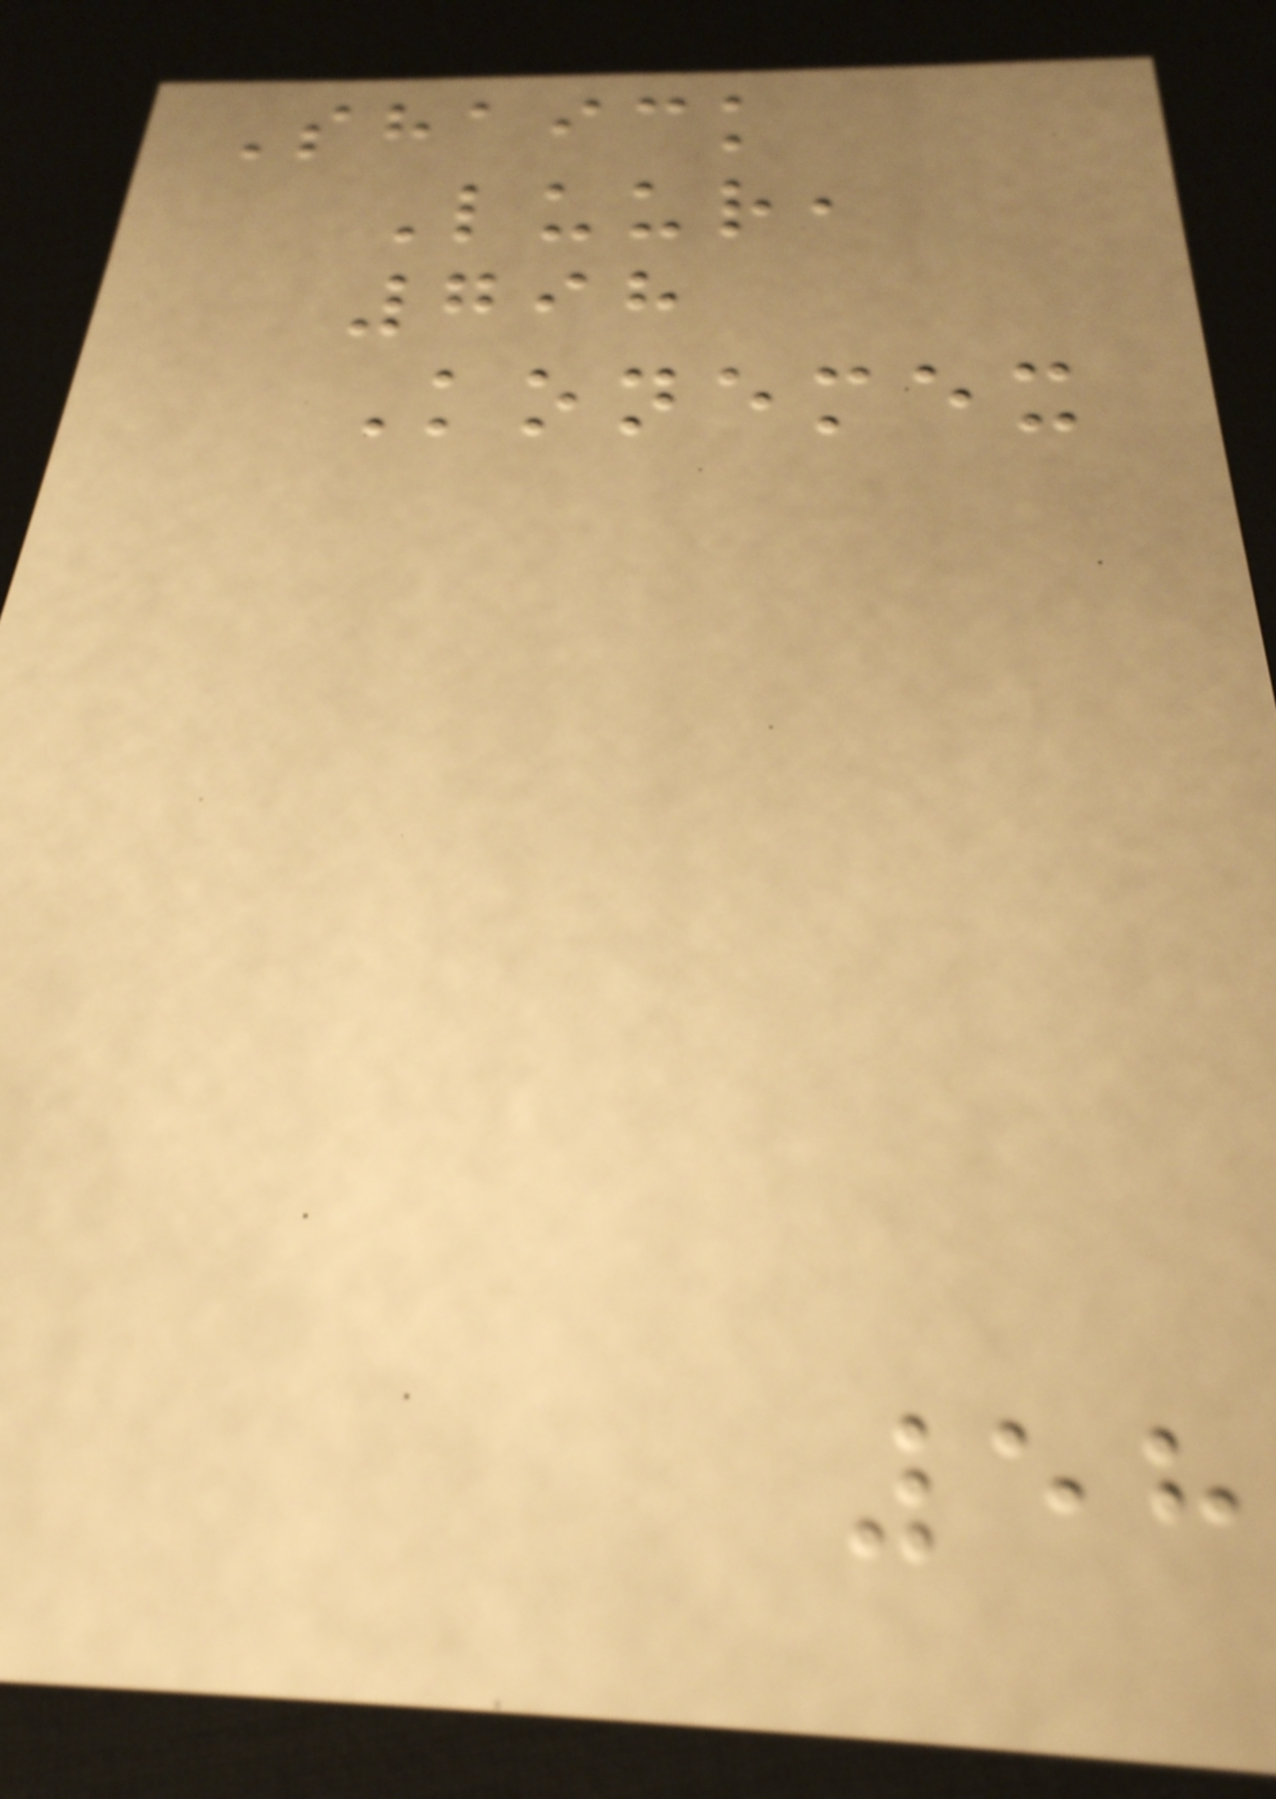Shaick
Luur,
798
Konemex
58
